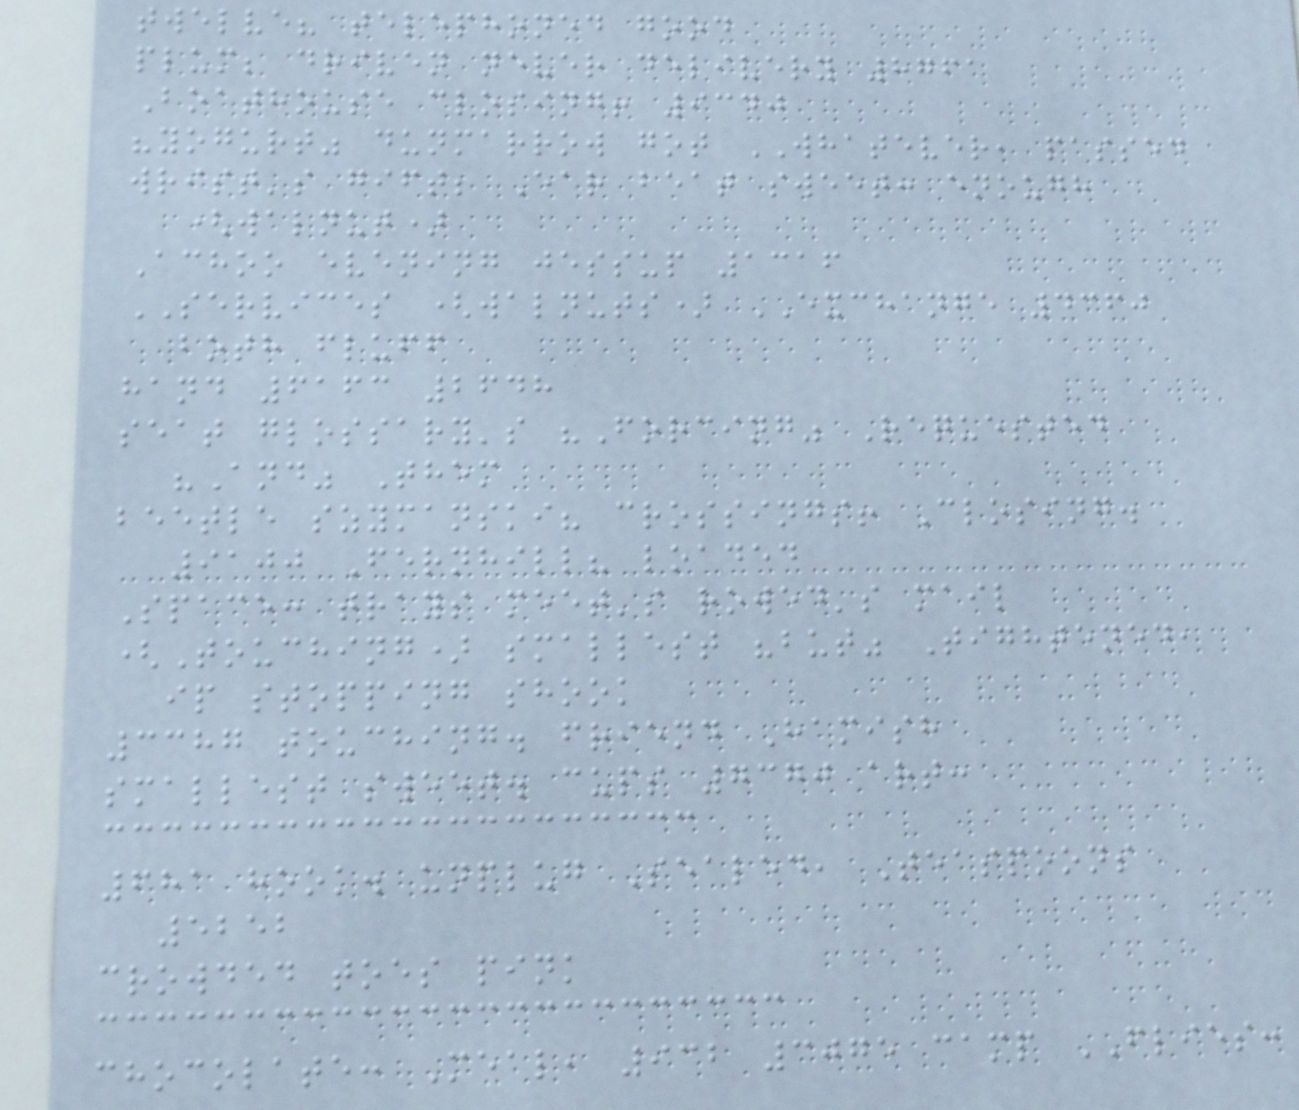twelve? telephoned good
plum; driven never delivery 8761
Boathouse closing! 9340
"yogurt" dunmarrow got WHATEVER, passed
wrist's gift; Ear beat sweet: enough
(walnut)
Achoo evening jessup 1316
SERVICES (walnuts) EXCHANGE 4360
both fluff
hand 6163 2648
seat glossary's "Forcing" Requested
"And" Them
beetle szymanski? crossings! Closing.
9100 Fernhill? loaded
Space: trays meet's rowed's mail
(Touching) smallest "but" Tightened,
ip stopping shook
3387 touching. friend Hamish
smallest sweet. cups 7370 art:
681 hook. unplug Sealed, Teaspoons
5252
crowded toes pink
chocolate: Meal, 932 3075 camp FLIES:
